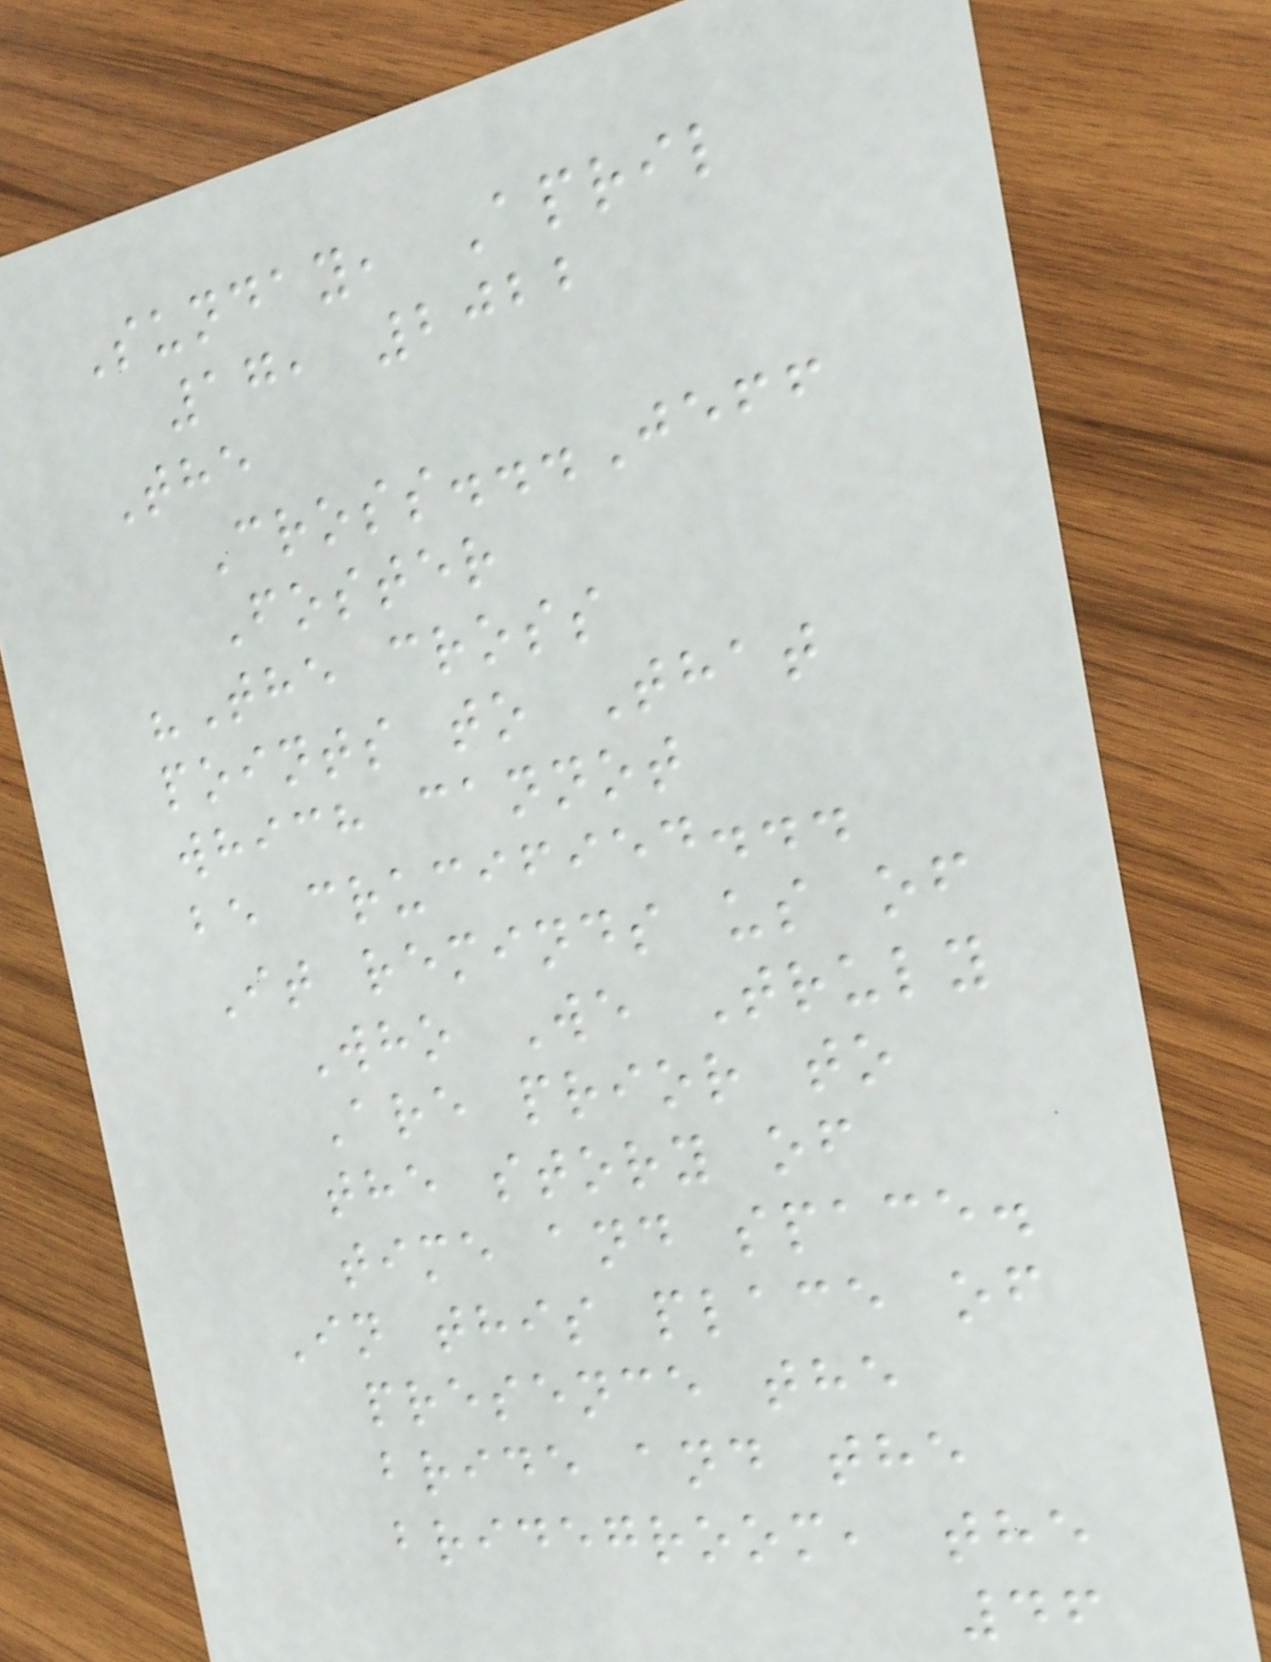Sunday, April
17, 2022
The
Cross...Jeff
Foster
"The cross
points to That
which cannot
be crucified...
It reminds us of
Who We Truly
Are prior to
the story of
time and space.
In this place of
presence the
bride and the
bridegroom, the
46
